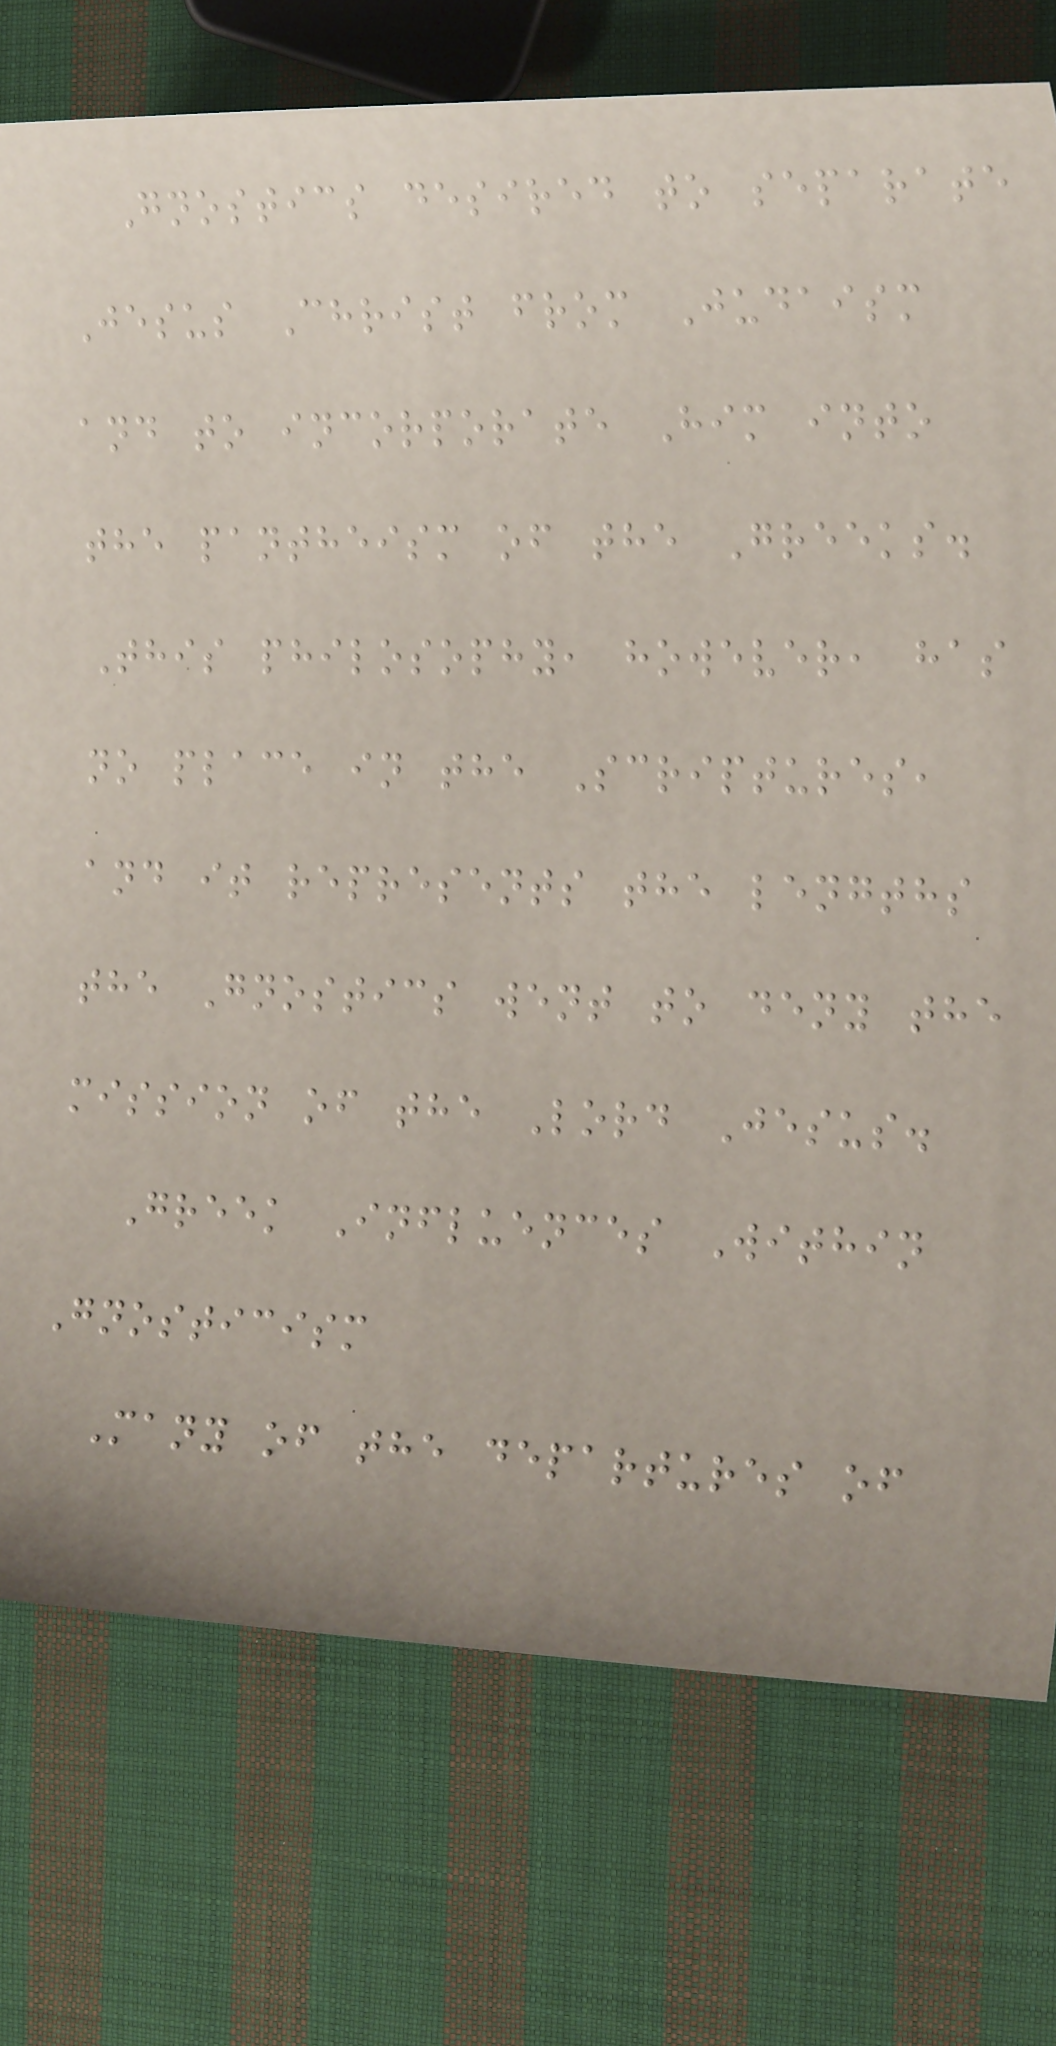Gnostics desired to separate
Jesus Christ from Judaism
and to incorporate Him into
the pantheism of the Greeks.
This philosophy, however, has
no place in the Scriptures,
and it represents the lengths
the Gnostics went to deny the
mission of the Lord Jesus.
Greek Influences Within
Gnosticism
Many of the departures of
